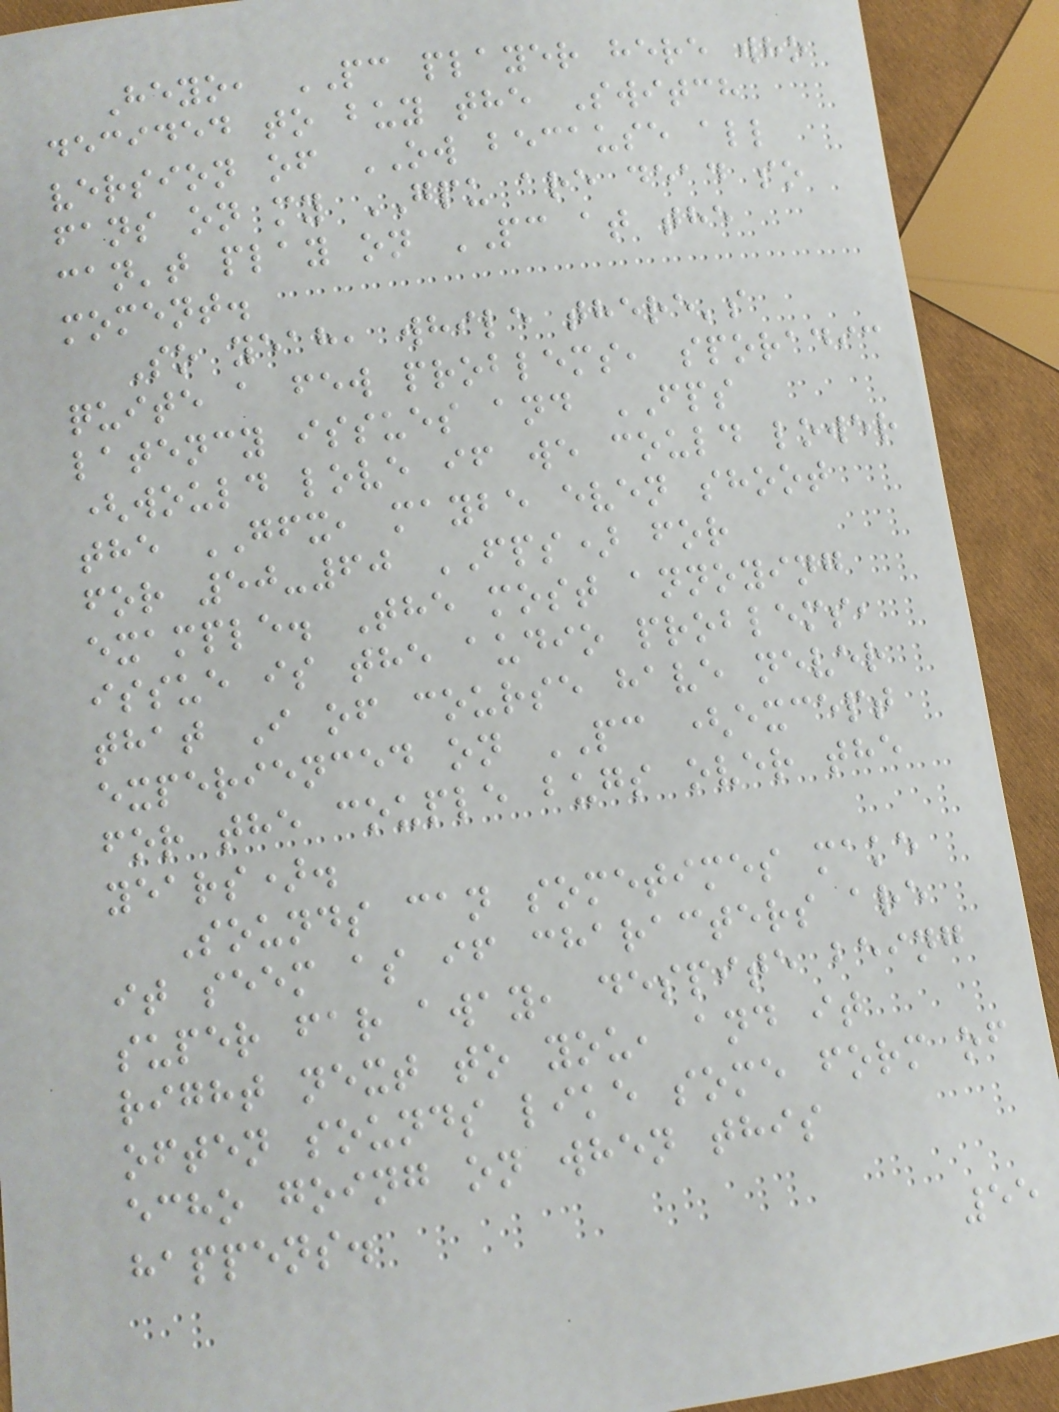Heyo, PC player here who
decided to buy the Switch
version of OW because all
fans on my GPU are dead so
can't play on PC at the
moment.
So yeah, while there's
quite a few problems, sporadic
latency issues and FPS
(would love if we could lower
the GFX, maybe even shoot
for 50-60 FPS) for
example. The most annoying
issue is the audio problems,
that I of course have never
experienced on PC (except
for the couple bugs over the
years).
Sounds can sometimes make
it seem as if characters are
super far away, despite being
right next to you, and it
often sounds like some form of
echo going on when this
happens.
55
